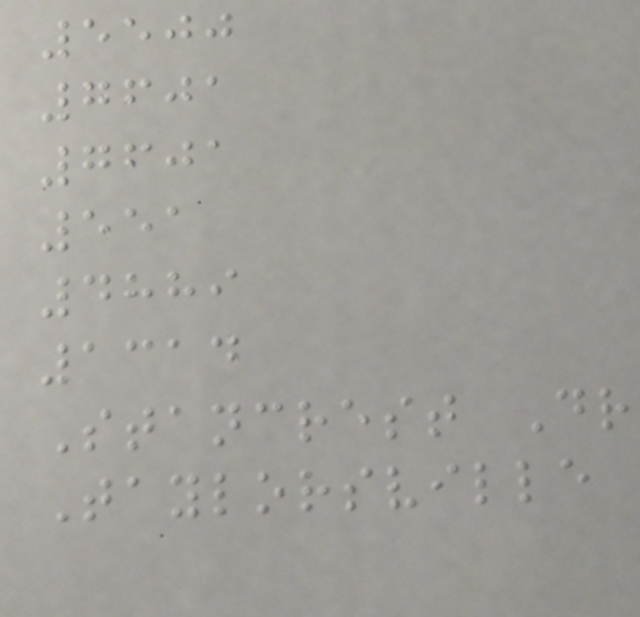5500
7601
7601
551
4889
1314
Stancrest Dr
Taylorsville
